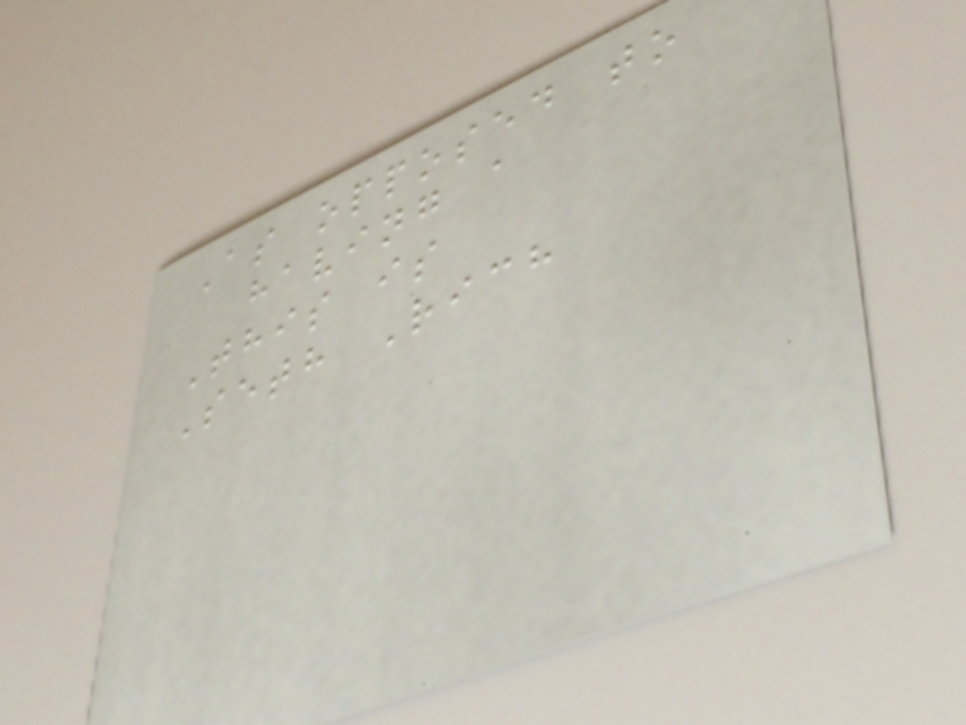As opposed to
having a
This is
Seth Rich
